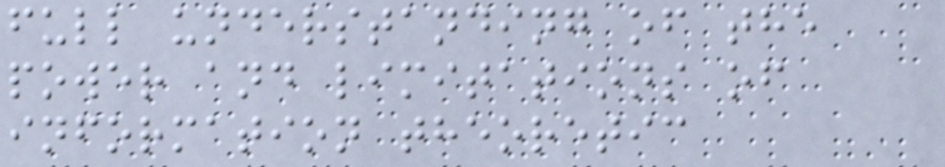full understanding of the
power and limitations of
information theoretic
